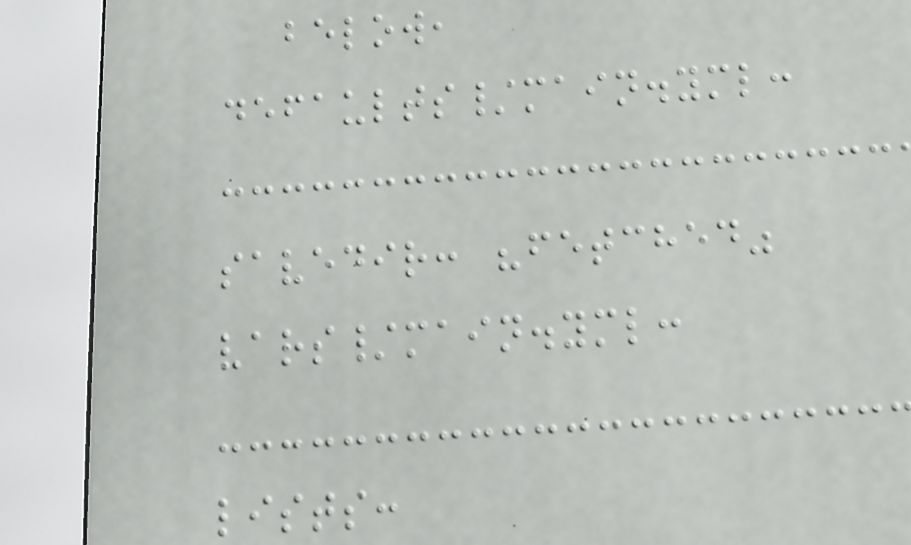below,
defaults/main.yml:
savedir: "fetched"
vars/main.yml:
lists:
